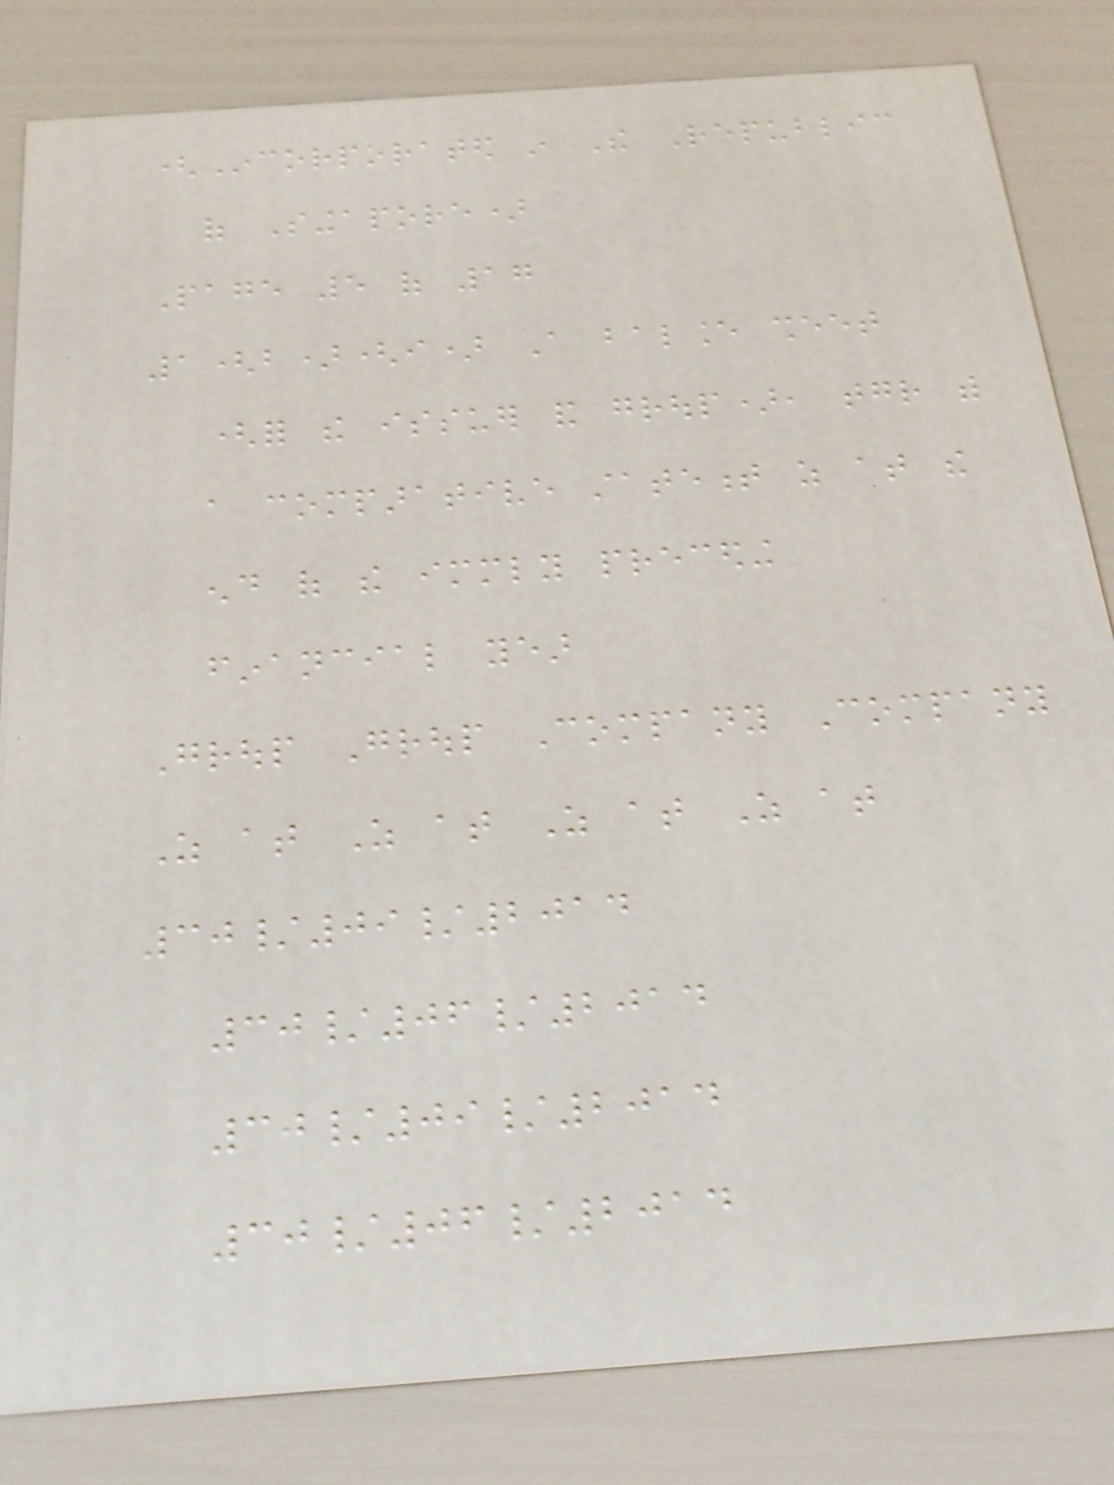(Incorporated in The Republic
of Singapore)
Page 5 of 17
1(b)(i) A balance sheet
(for the issuer and group), together with
a comparative statement as at the
end of the immediately preceding
financial year
Group Group Company Company
As at As at As at As at
30/09/2014
30/06/2014
30/09/2014
30/06/2014
